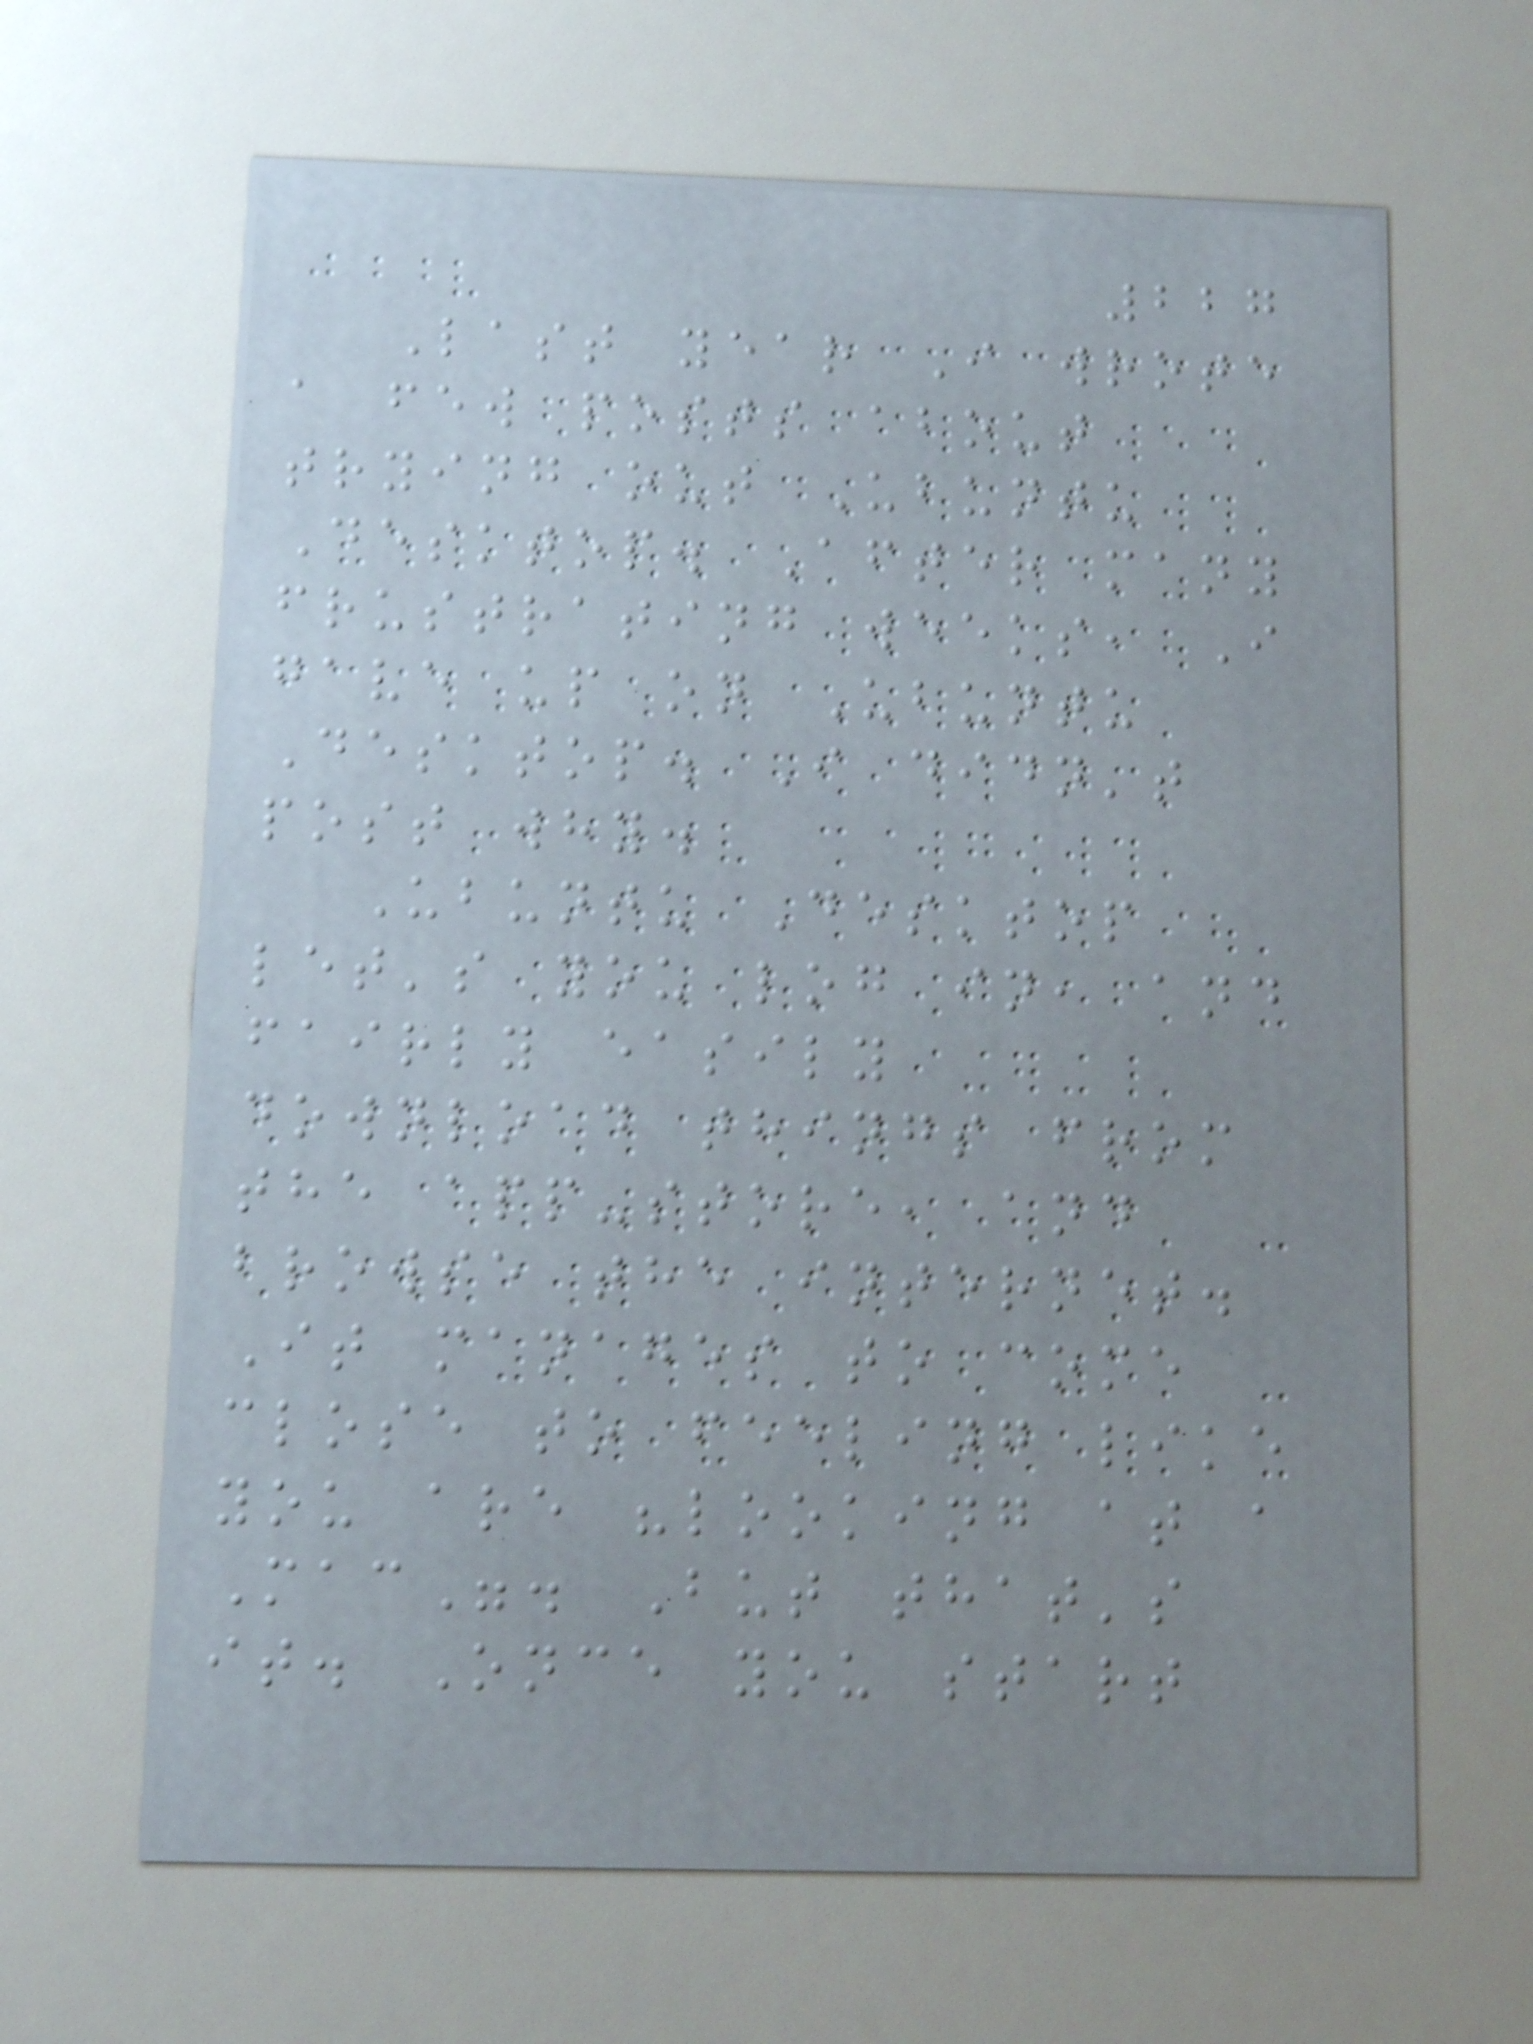227
Last year I wrote
a few posts about
trying out Ubuntu
Desktop. After many
frustrating weeks, I
gave up on Ubuntu
Desktop. I didn't
post why.
Ubuntu Desktop
let's you log in, and
fairly easily
download things from
the app-store, and
browse the internet.
It manages to come
close to feeling like
you are "looking at a
Mac". But that's
it. Once you start
